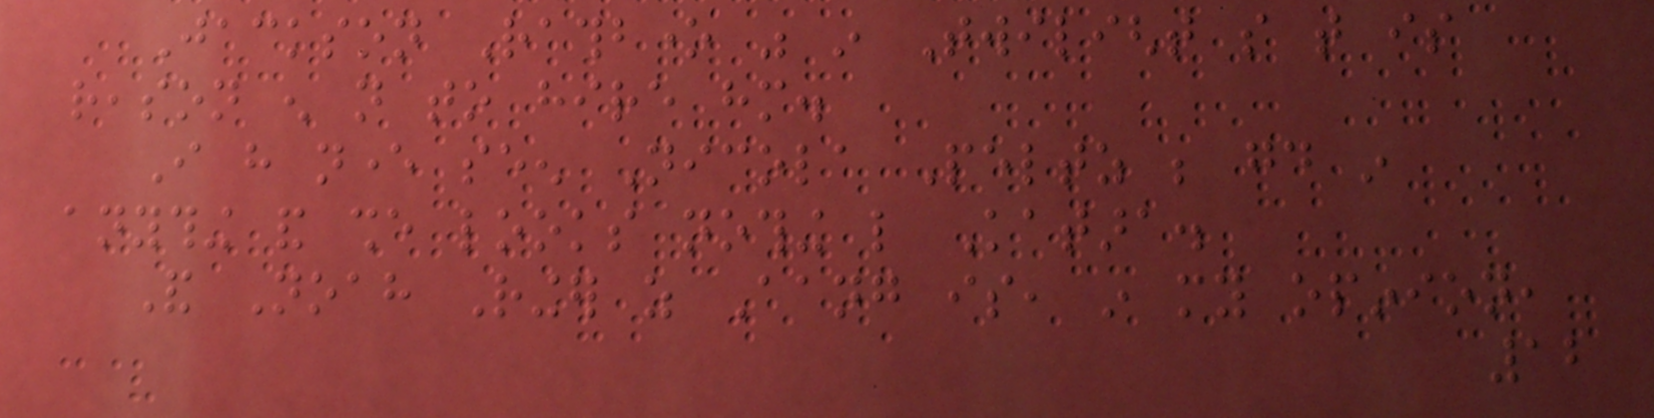Jackson Rathbone was in Twilight so that is
reason enough not to hire him.
I have never seen Nicola Peltz be good in
anything and she looks nothing like Katara.
And Noah Ringer as Aang is, in my opinion,
12
